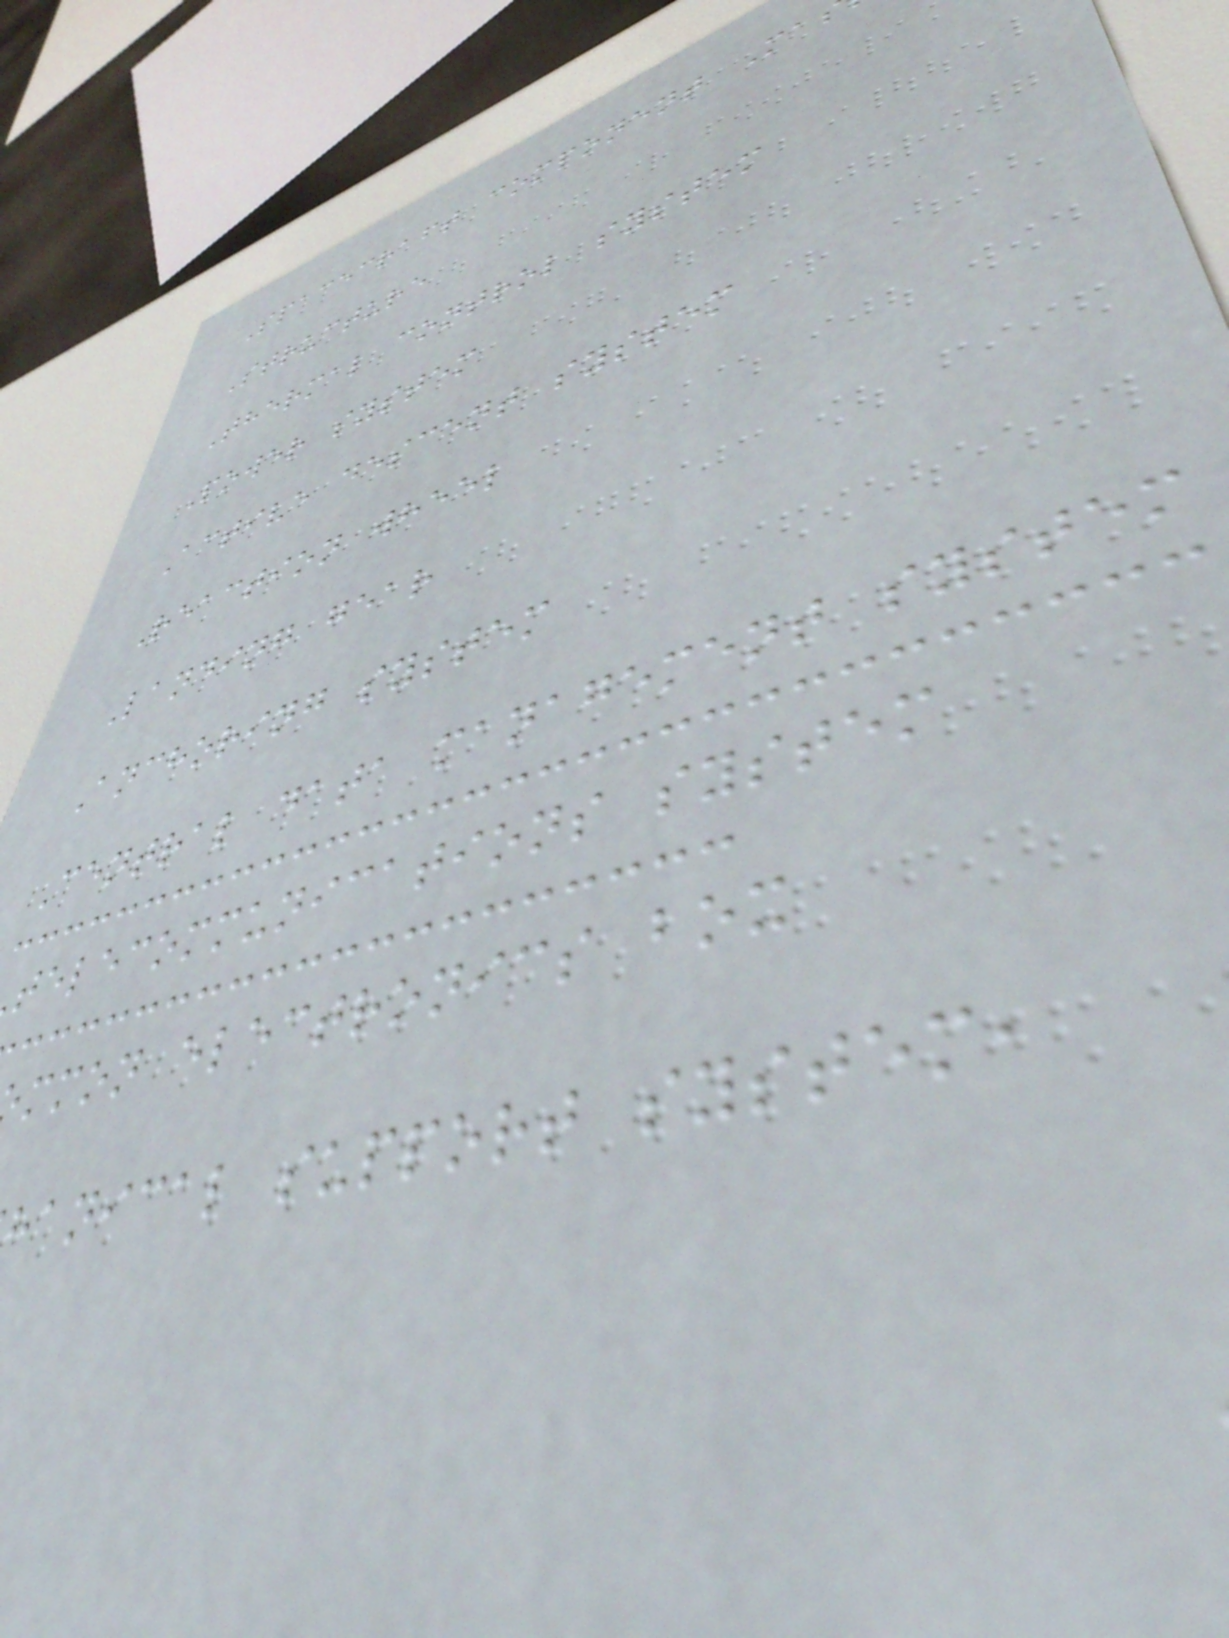Spacecraft component Ma
Structure
Thermal control system
Power system
Active descent system
Reaction wheel
Landing gear
Anchoring system
Central data management system
telecommunications system
mmon electronics box
anical support system,
